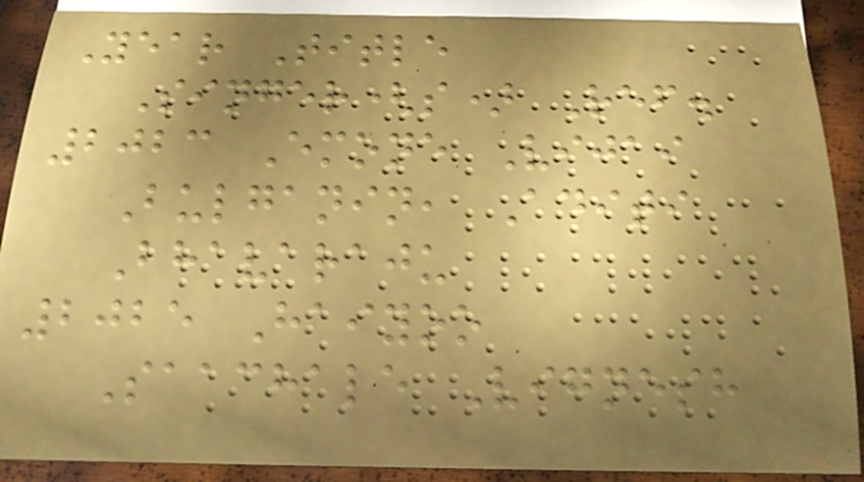Year Title
Singer(s) Ref.
2023 Emone Vijai
Bulganin, Aditi
Bhavaraju
2025 Haiyoo
Saachale Vignesh
